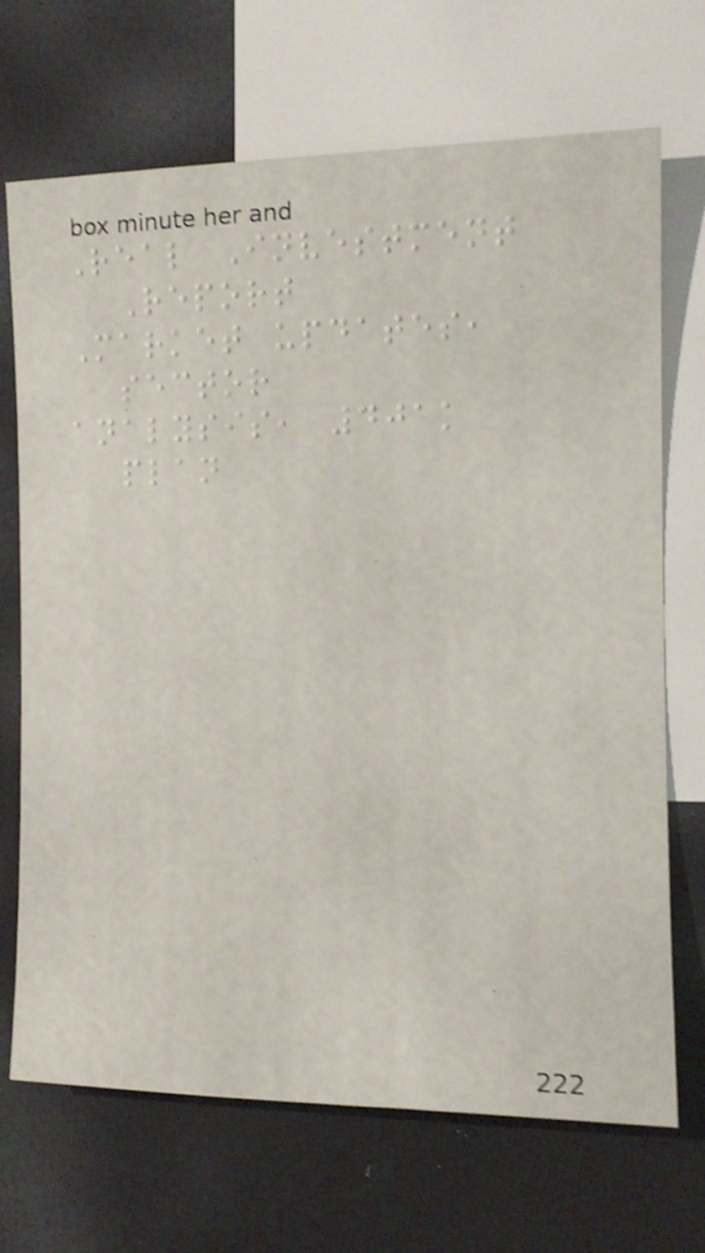Real Investment
Report
Market updates,
sector
analysis, 401k
plan
